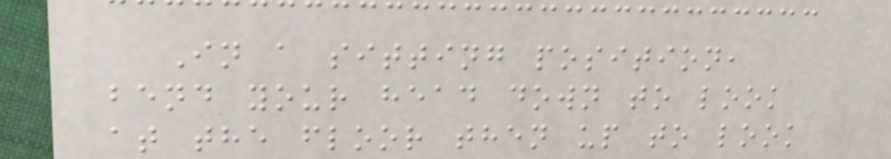In a sitting position,
bend your head down to look
at the floor then up to look
